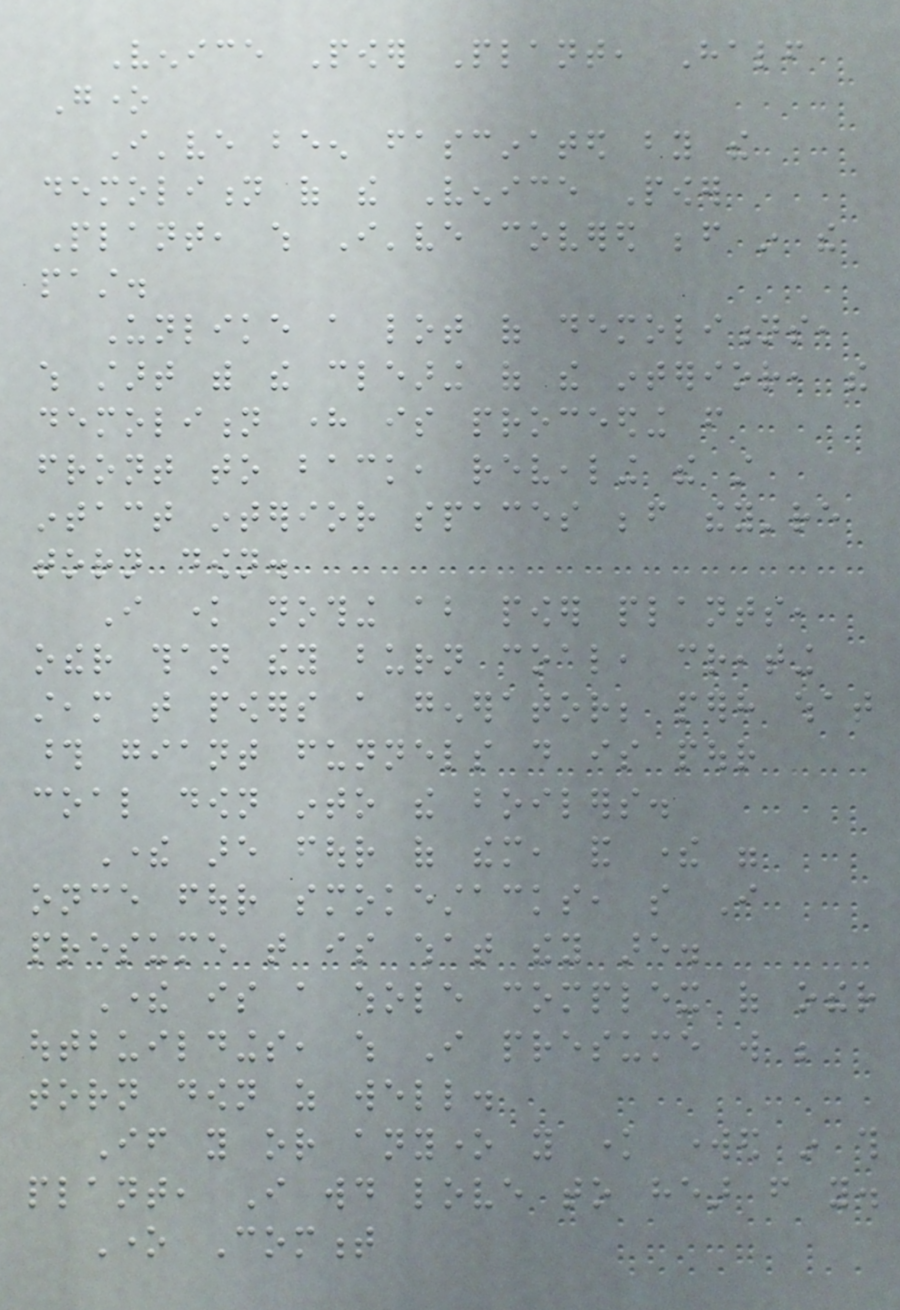Venice Power Plant, Half
Gone
I've been fascinated by the
demolition of the Venice Power
Plant, which I've covered before in the
past.
Unlike a lot of demolitions,
which start with the clearing of the interior, the
demolition here is proceeding from
front to back, revealing the still
intact interior spaces before they're
torn down.
I know nothing about power plants,
other than they burn coal, creating
steam that powers a generator; perhaps what
those giant funnels do is pour
coal down into the boilers.
There are four of them, and there were
once four smokestacks, so I
presume that is what they are.
There is a whole complex of other
outbuildings, which I presume will be
torn down as well.
If you or anyone you know worked in this
plant, I would love to hear from you.
One Comment
